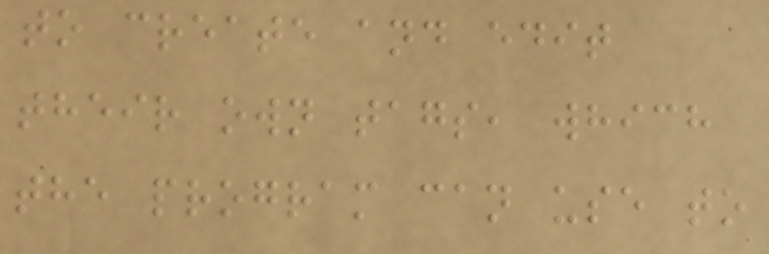to create and edit
their own tags, which
the program can use to
